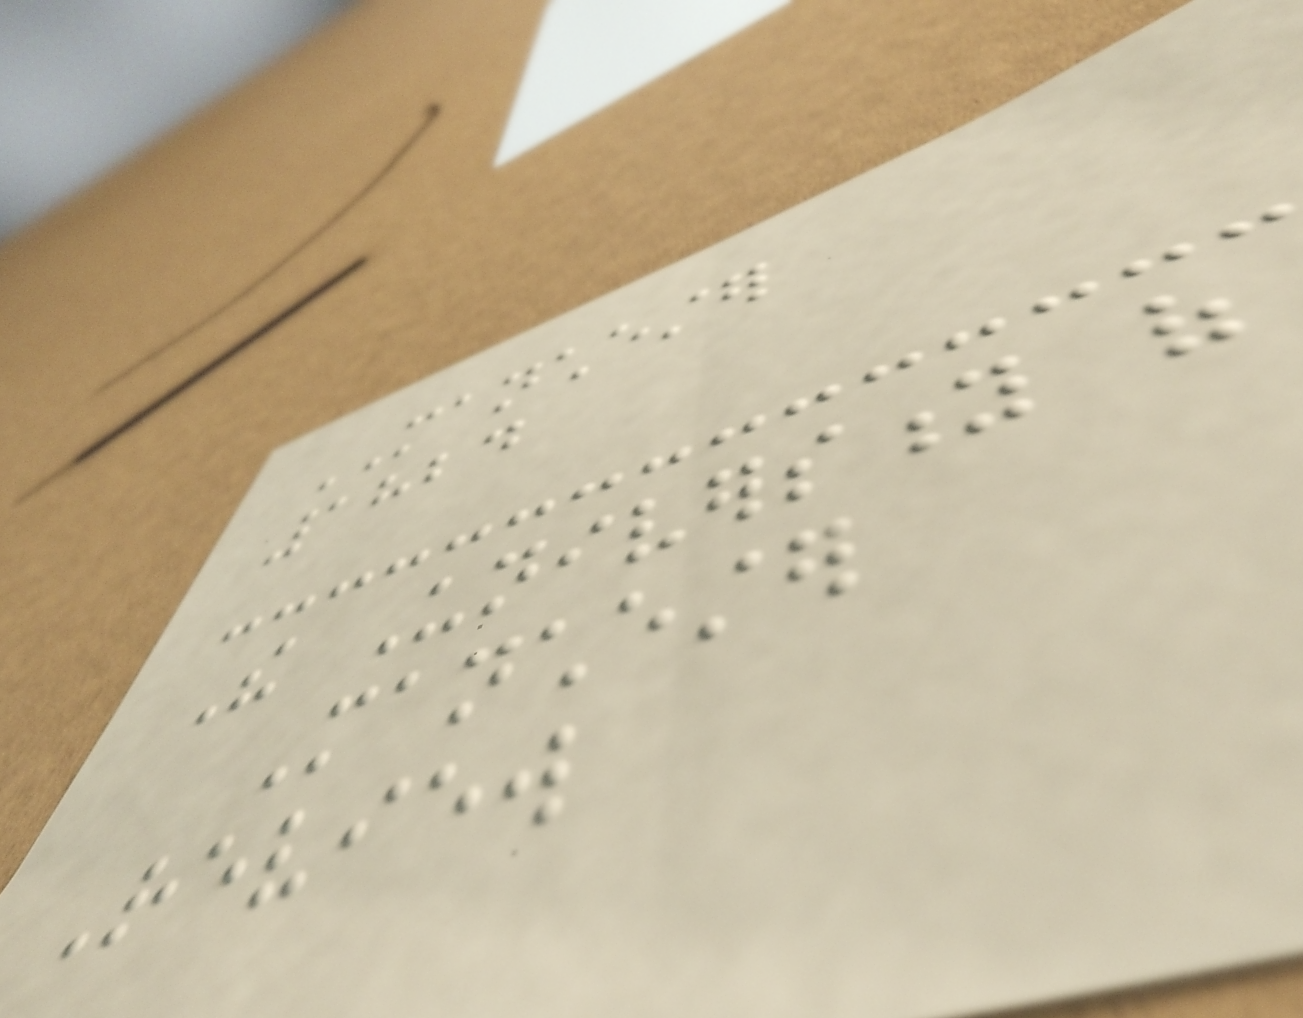MANCHESTER
1824
The University of
Manchester
Review
